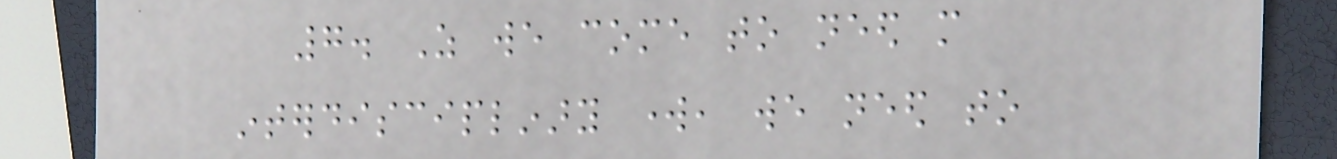7. As we come to need more
interdisciplinary work, we need to
